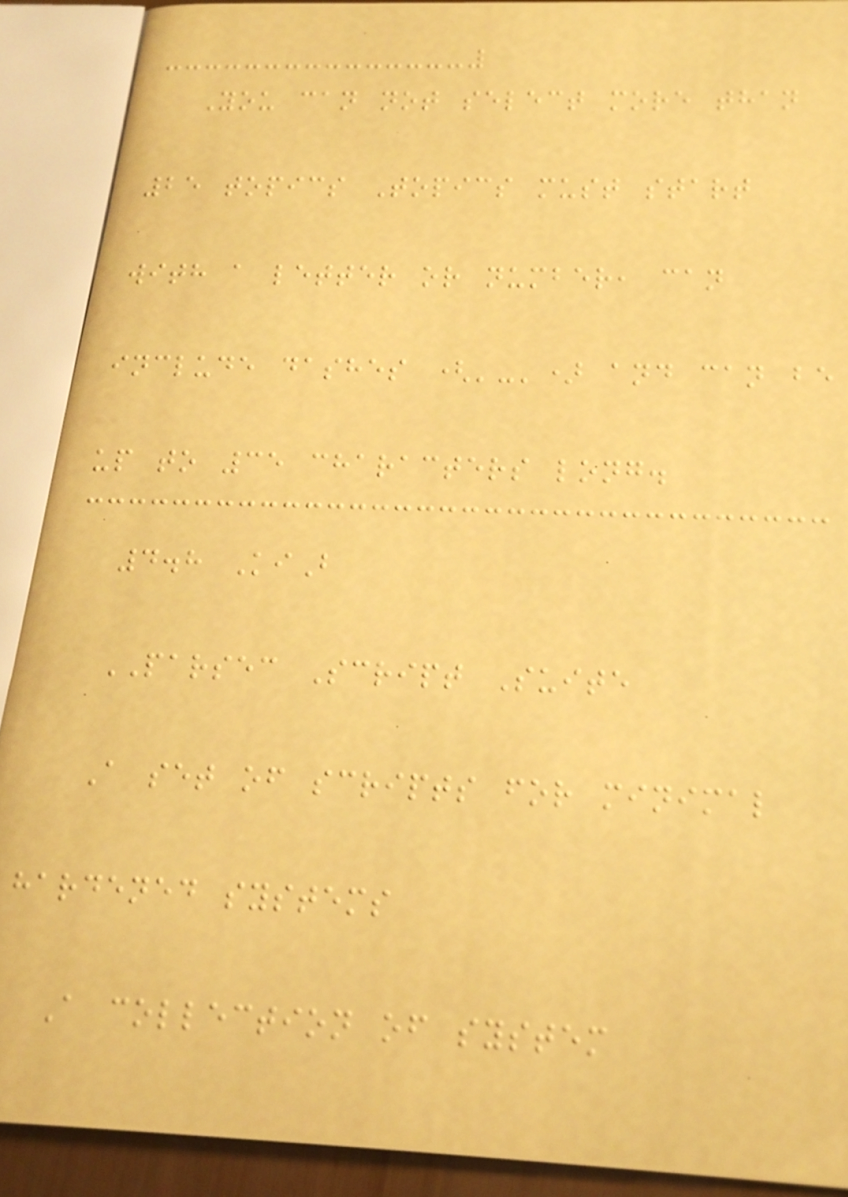You can not select more than
25 topics Topics must start
with a letter or number, can
include dashes ('-') and can be
up to 35 characters long.
4.8 KiB
PARSEC Script Suite
A set of scripts for minimal
hardened systems
A collection of system
